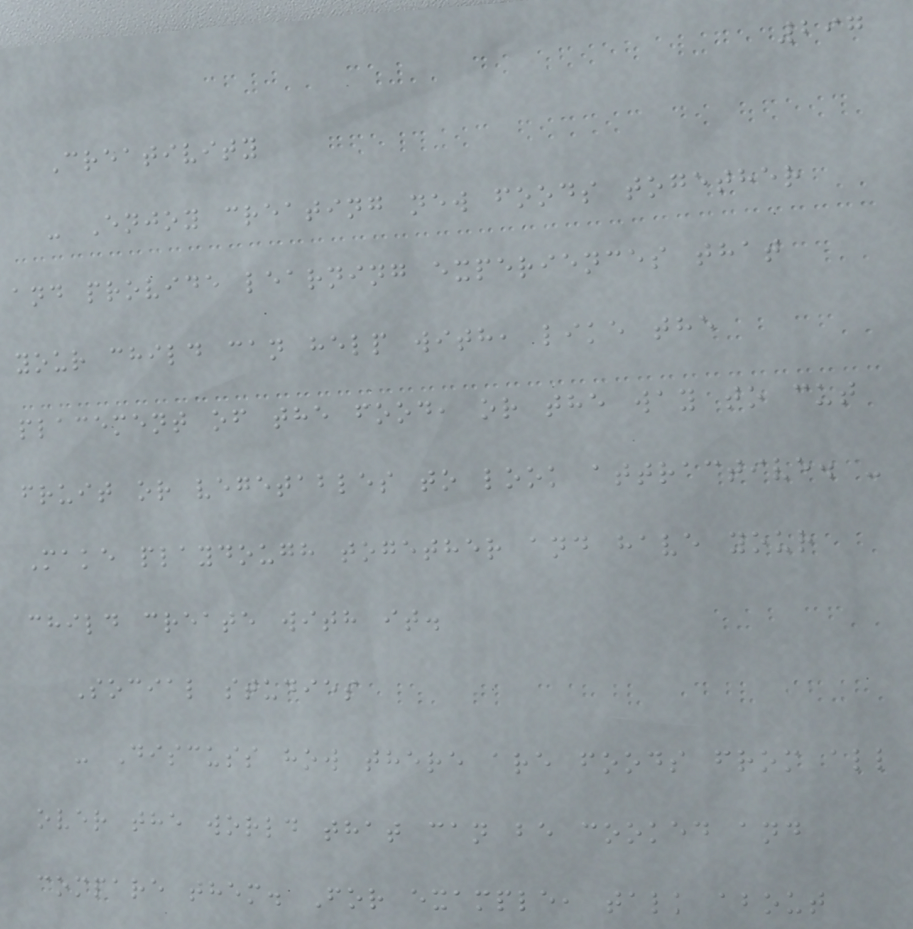297
Creativity
- Enjoy creating new foods together
and provide learning experiences that
your child can help with, like the
placement of the food, or the way to cut
fruit or vegetables to look attractive. -
Make playdough together and have your
child create with it.
Social studies
- Discuss how there are foods from all
over the world that can be cooked and
compare them. For example, talk about
